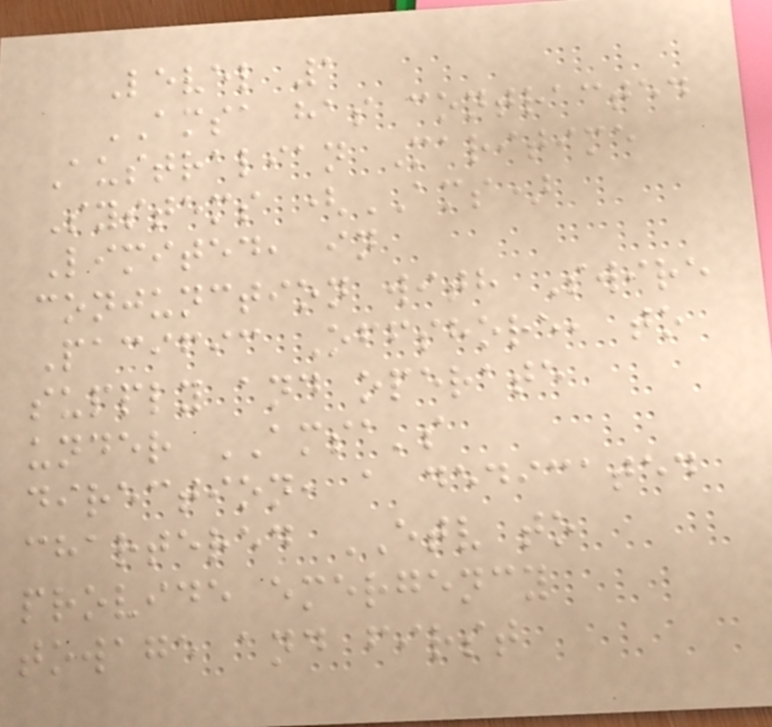Level 1
AMSA has contracted
Australian Maritime
Systems (AMS)
Limited, in
conjunction with Swire
Pacific Offshore, to
supply and operate
under AMSA's
direction, a dedicated
chartered ETV to
provide emergency
towage and first
